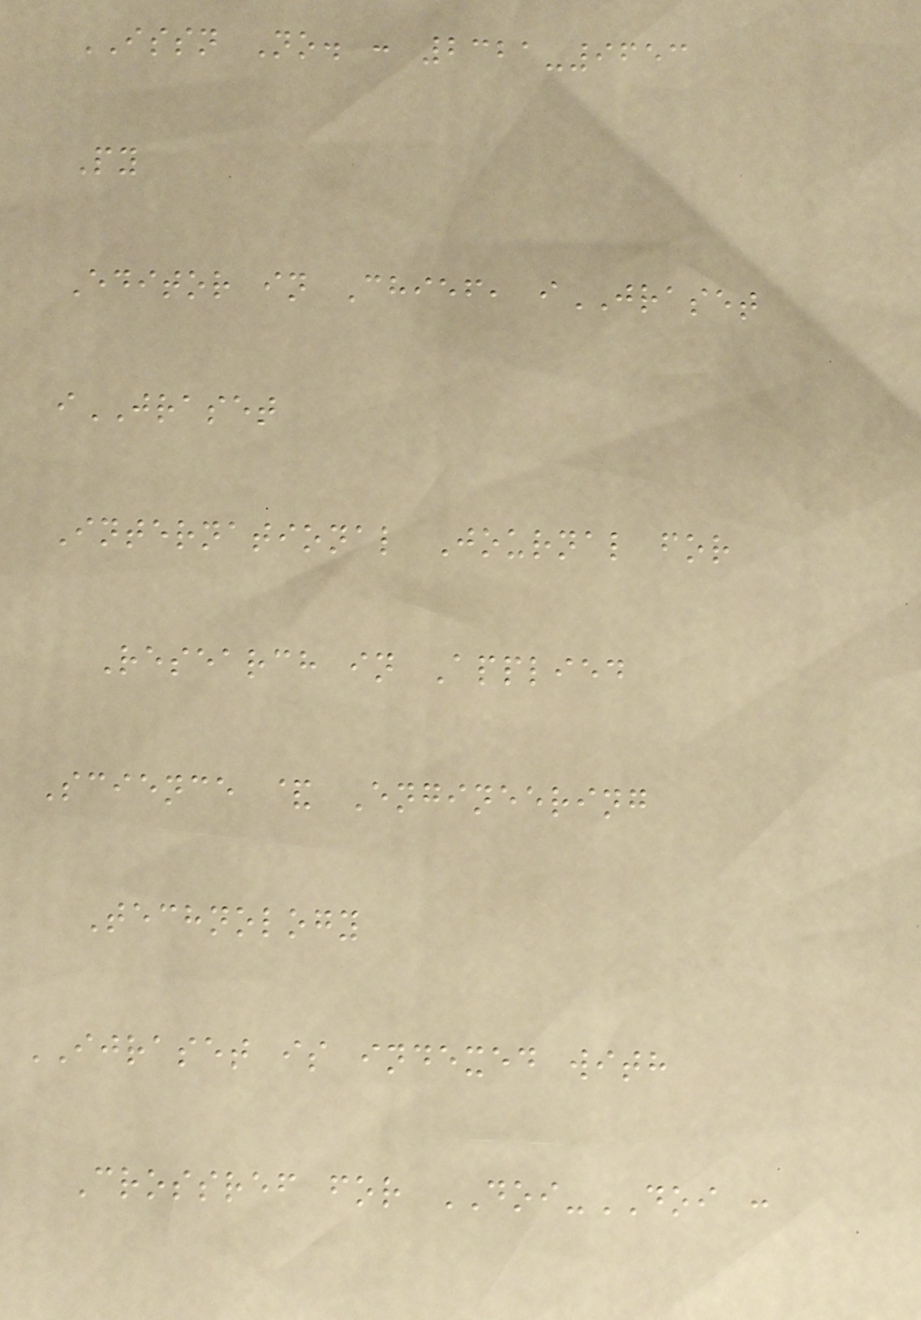ISSN No. : 2321-9653
Py
Editor in Chief, iJRASET
iJRASET
International Journal for
Research in Applied
Science & Engineering
Technology
IJRASET is indexed with
Crossref for DOI-DOI :
